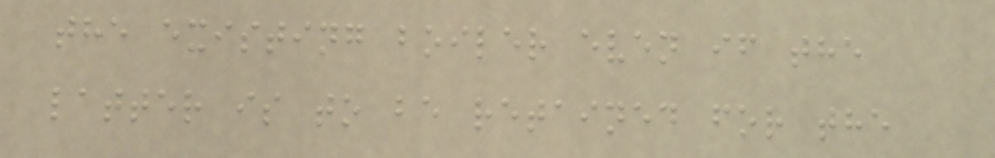the existing boiler even if the
latter is to be retained for the
